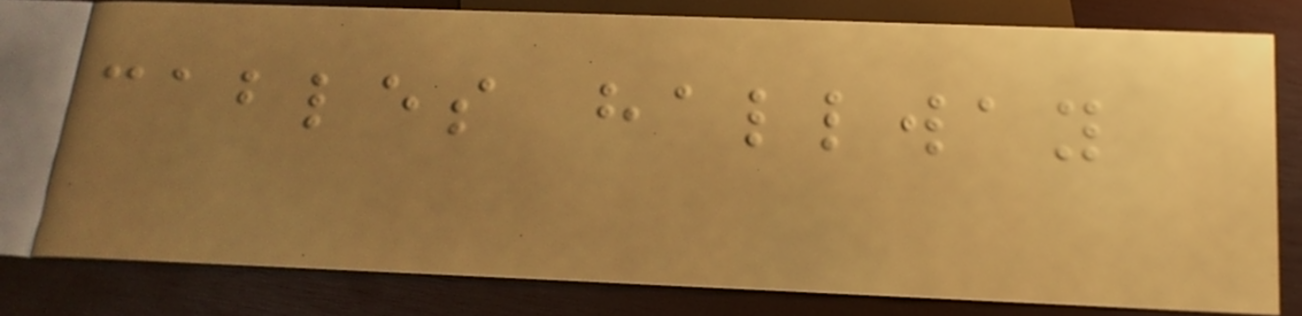cables hallway
